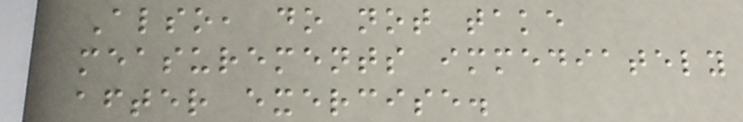Also, do not take
measurements immediately
after exercise.
